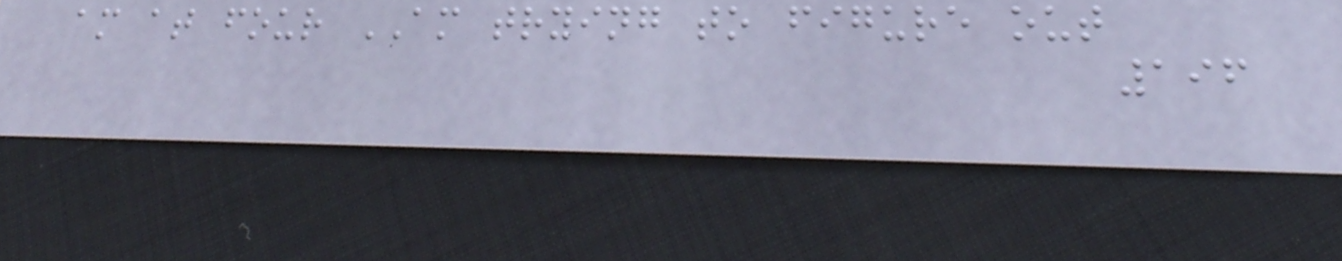am at four AM trying to figure out
196
